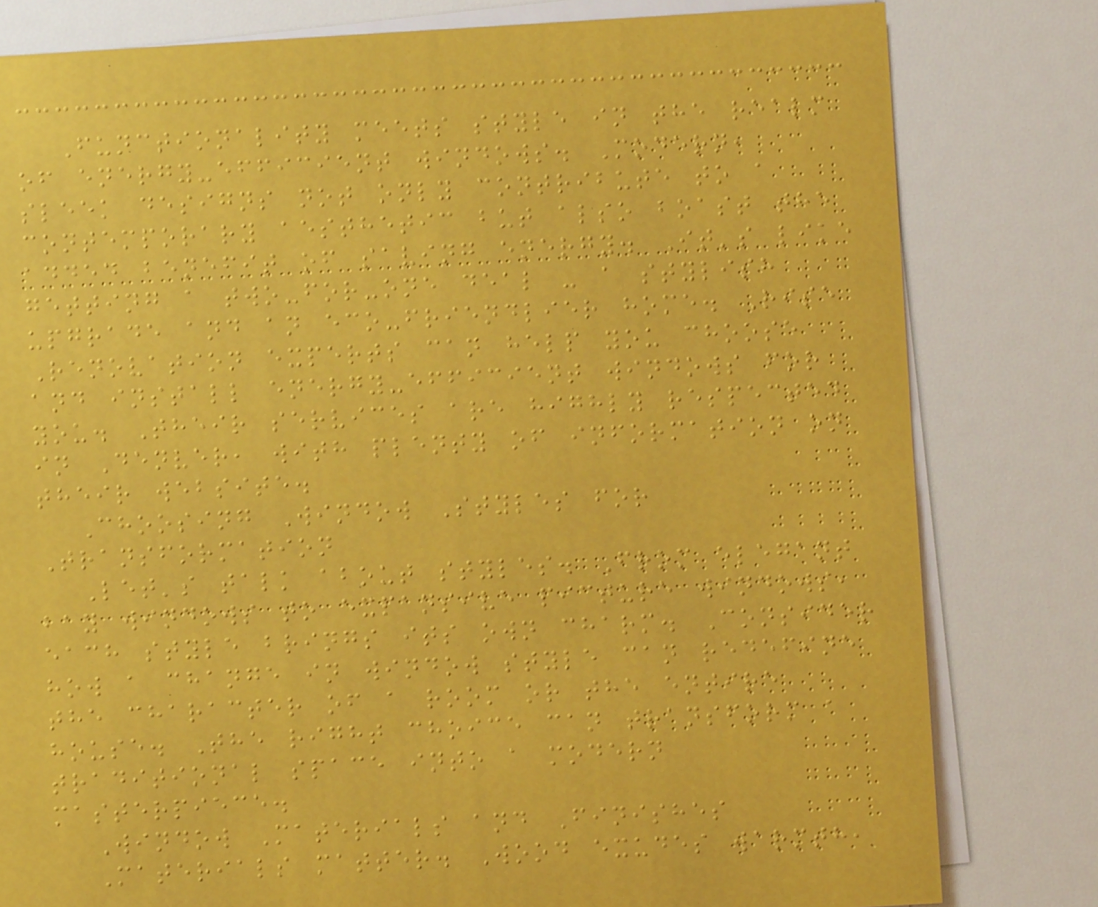Functionality meets style in the realm
of energy-efficient windows. Modern,
sleek designs not only contribute to a
contemporary aesthetic but also boast the
added benefit of saving energy. It's like
getting a two-for-one deal - a stylish
upgrade and an eco-friendlier home. Rise
Renovation experts can help you choose
and install energy-efficient windows for
you. Their services are highly respected
in Denver, with plenty of information on
their website.
Choosing Window Styles for
Transformation
Let's talk about styles. From elegant
bay windows to expansive picture windows,
each style brings its own charm. Consider
how a change in window style can redefine
the character of a room or the entire
house. The right choice can transform a
traditional space into a modern
masterpiece.
Window Materials and Finishes
Materials matter. Wood exudes warmth,
